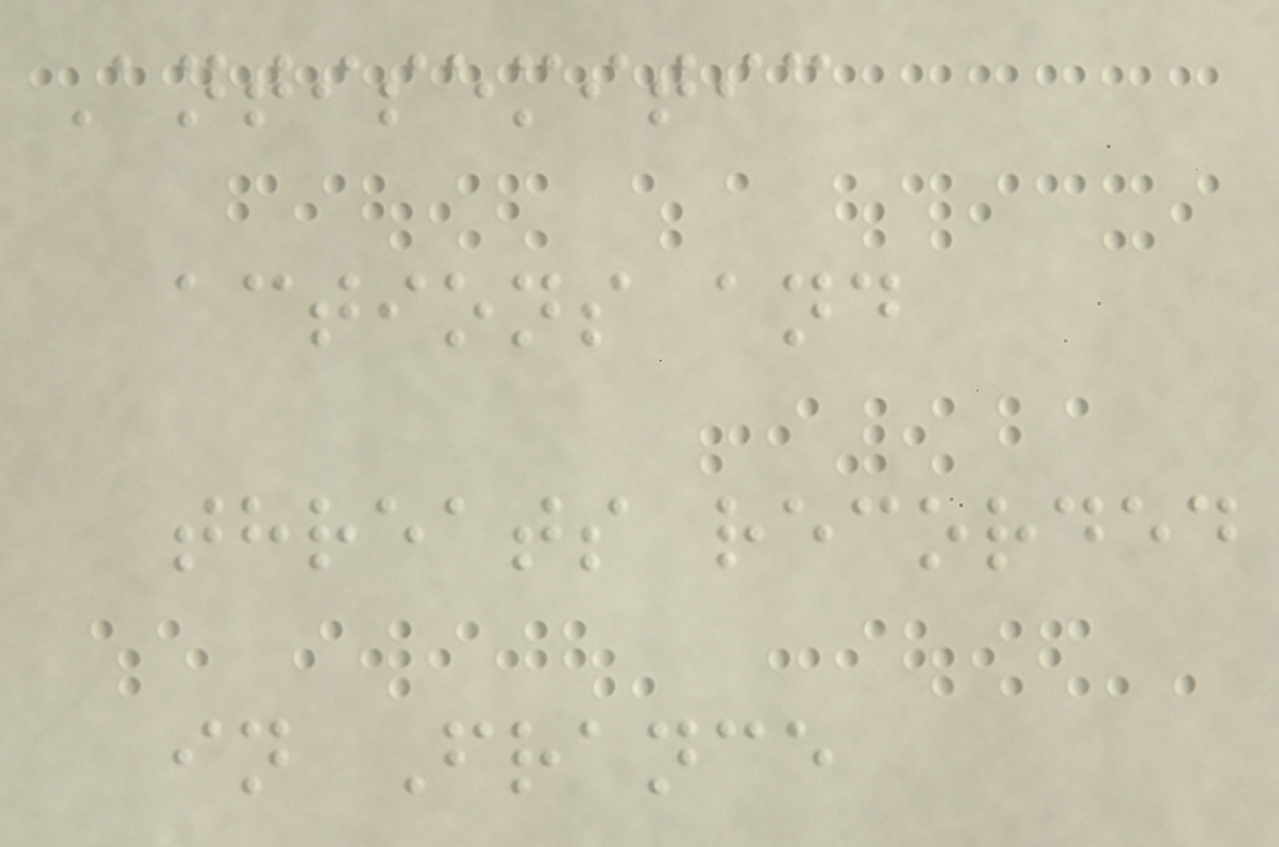Antisemitic
actions and
threats recorded
in France
